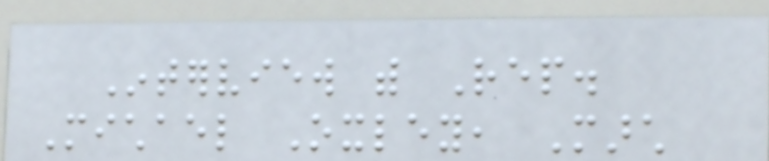Interview with Rep.
Michael Oxley, March
